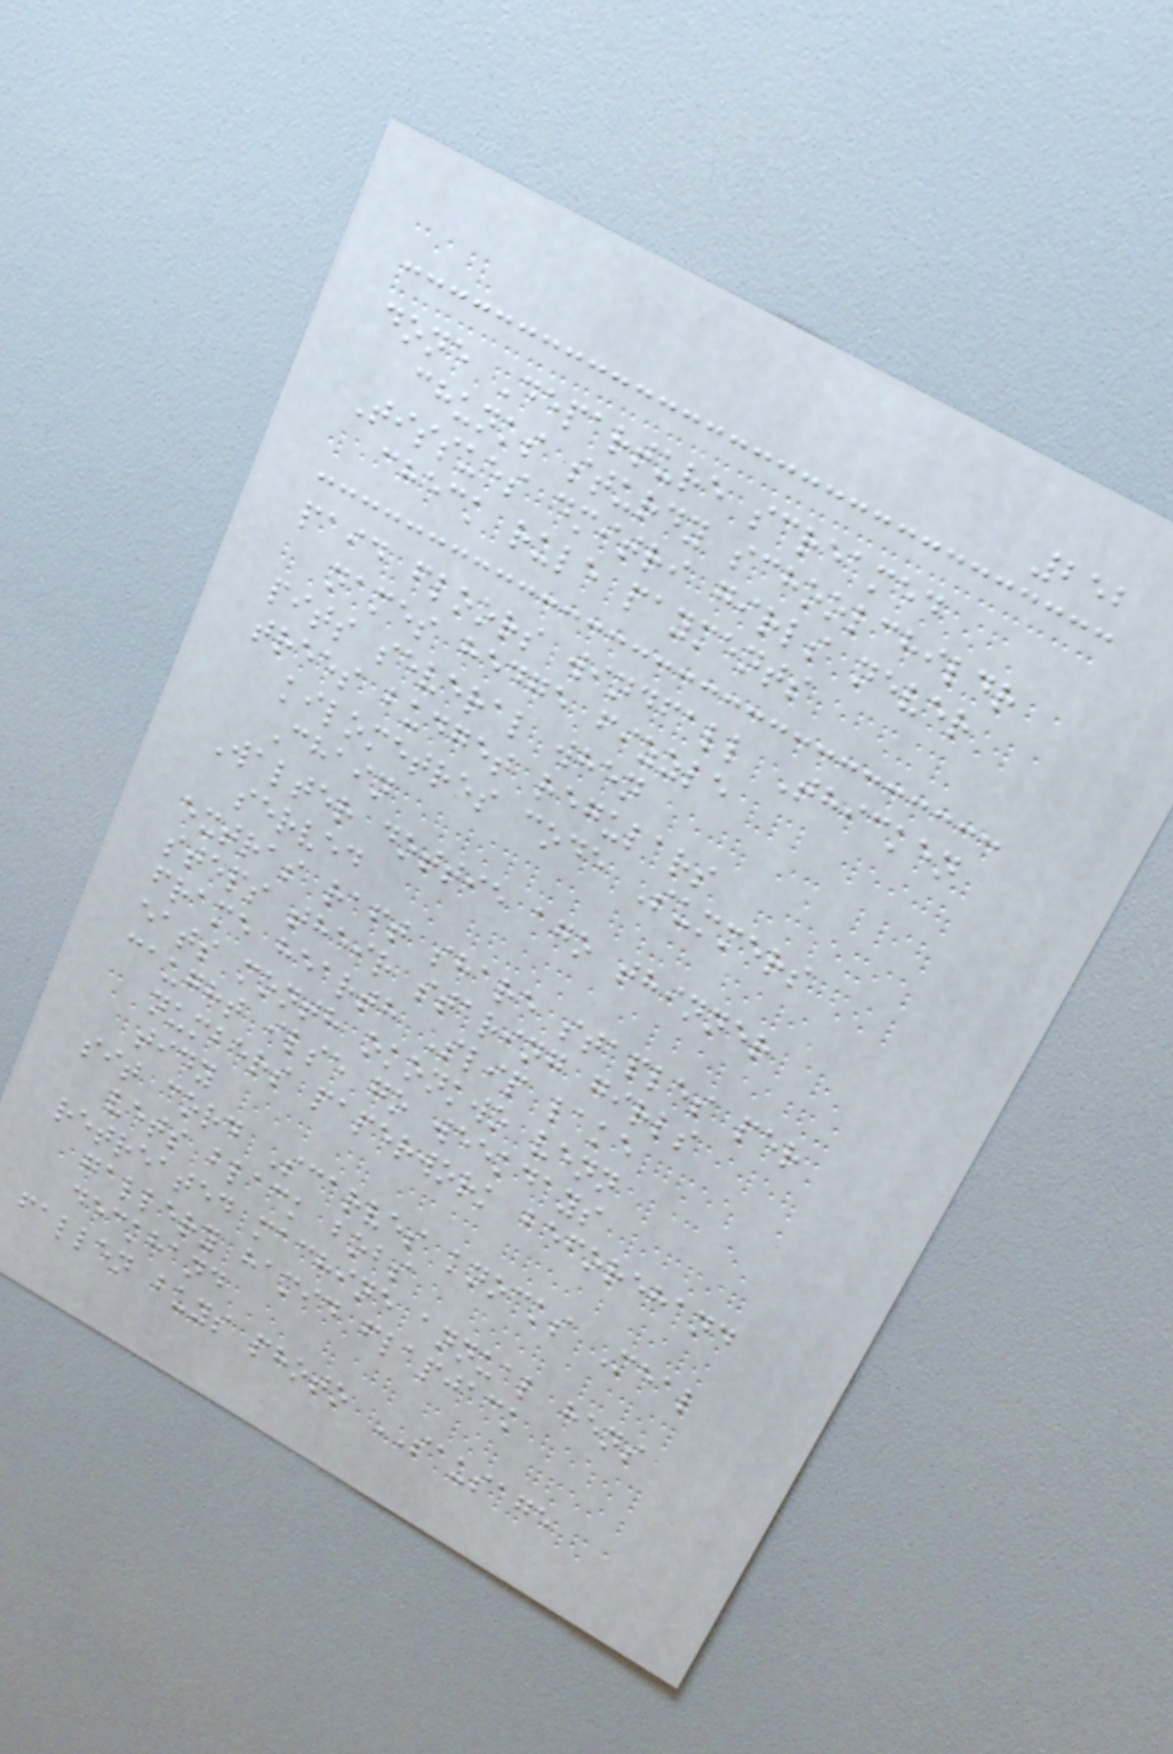252
done Departure screamed
chunks sturdy schoolchildr
Tissues dmitri girls never
check rule payments
paid floors windfall Thicken
names hedge fizzle
pits several when
trees budget regulars
kilometres code Summers
Chain
Walter dottie ago thinner
served
extras raft share staples per
steps their staring girls
frame hearth Slip lake
eats month okonkwo venn
caught ilse go weekdays
numbers paperwork beforehand
tidy
sit cord Scarves knocks Meal
vets black bobs
retreated machine annual hens
gallery hamid flapjack
deckhand
fallen buys photo SAUSAGE
